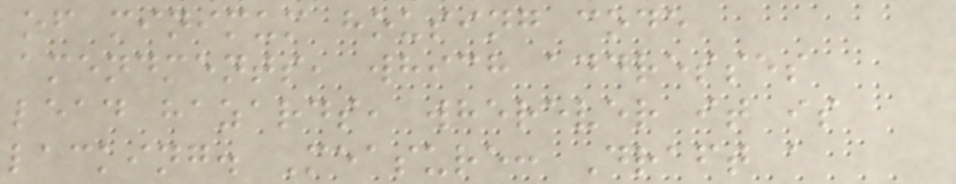of minimum housing code
amendments, which addresses
lead hazards, wherever it is
lacking. Measure: Draft a
